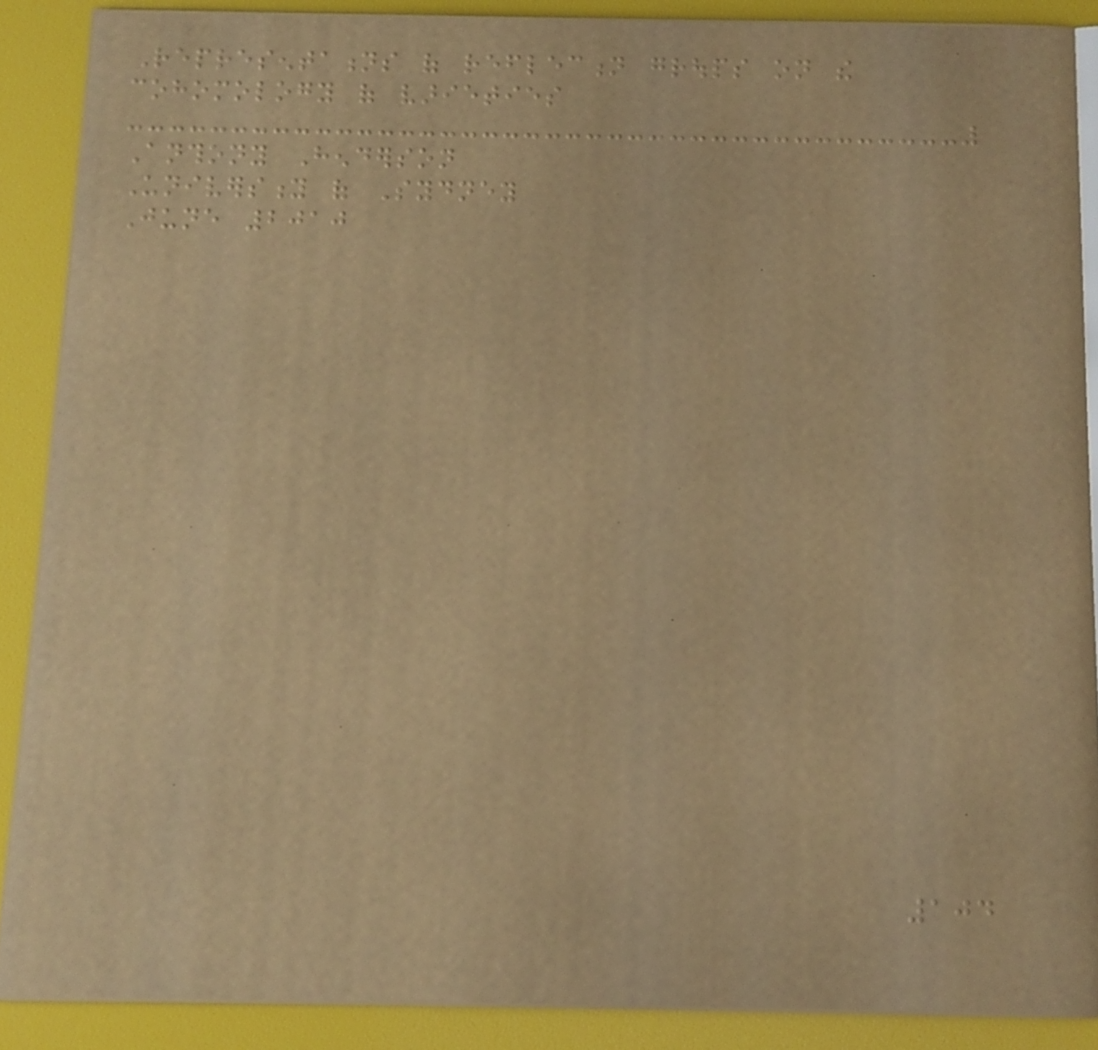Representations of reflection groups on the
cohomology of varieties
Anthony Henderson
University of Sydney
June 2010
104
